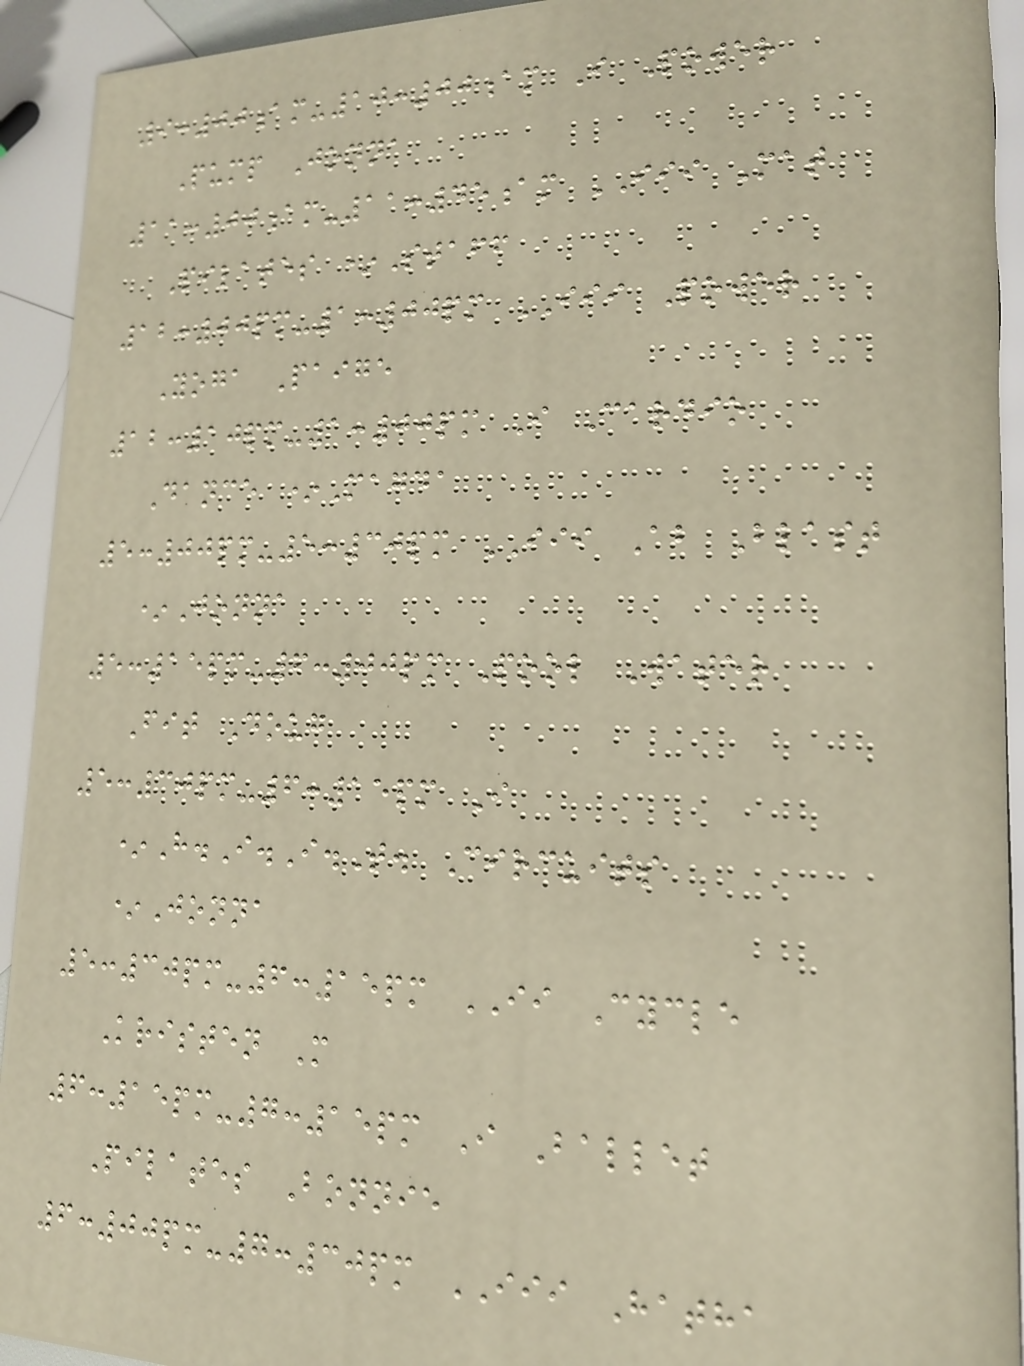9:00am-10:00am I Power
Pump Jonna
11:00am-11:45am III Mat
Pilates *Staff
12:00pm-1:00pm III Power
Yoga Paige
12:10pm-1:00pm I Cardio
Dance *Magda
5:00pm-5:30pm III Ab Blast
*Jonna
5:15pm-6:00pm Pool Water
Fit Doug
5:30pm-6:15pm I
*H.I.I.T. Circuits
*Jonna
5:30pm-6:15pm II Cycle
Kristen M
6:15pm-7:15pm I Ballet
Pilates Bonnie
6:00pm-7:30pm III Hatha
